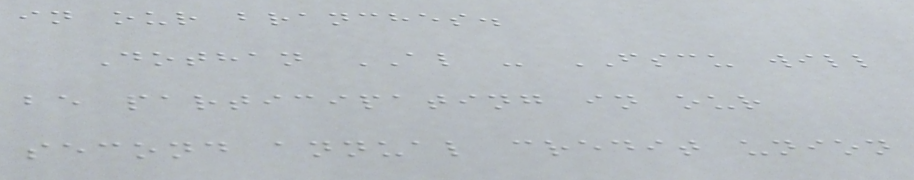in our branches.
Dothan AL - FSCU will
be participating in our
second annual credit union
